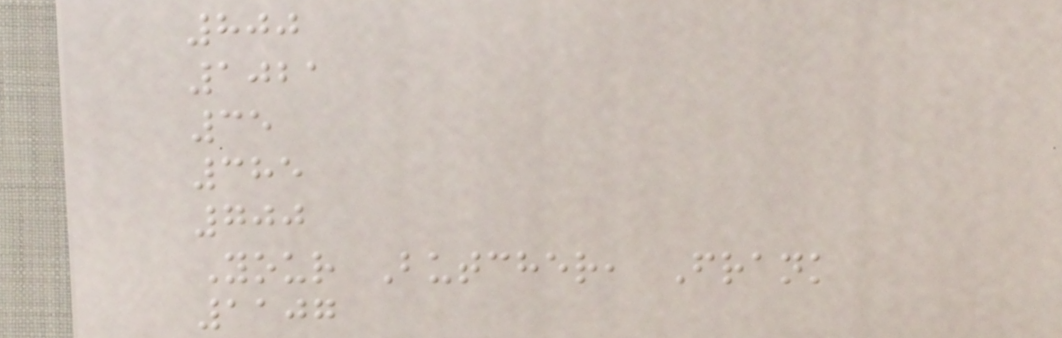800
1021
35
385
700
Your Butcher, Frank
1107
